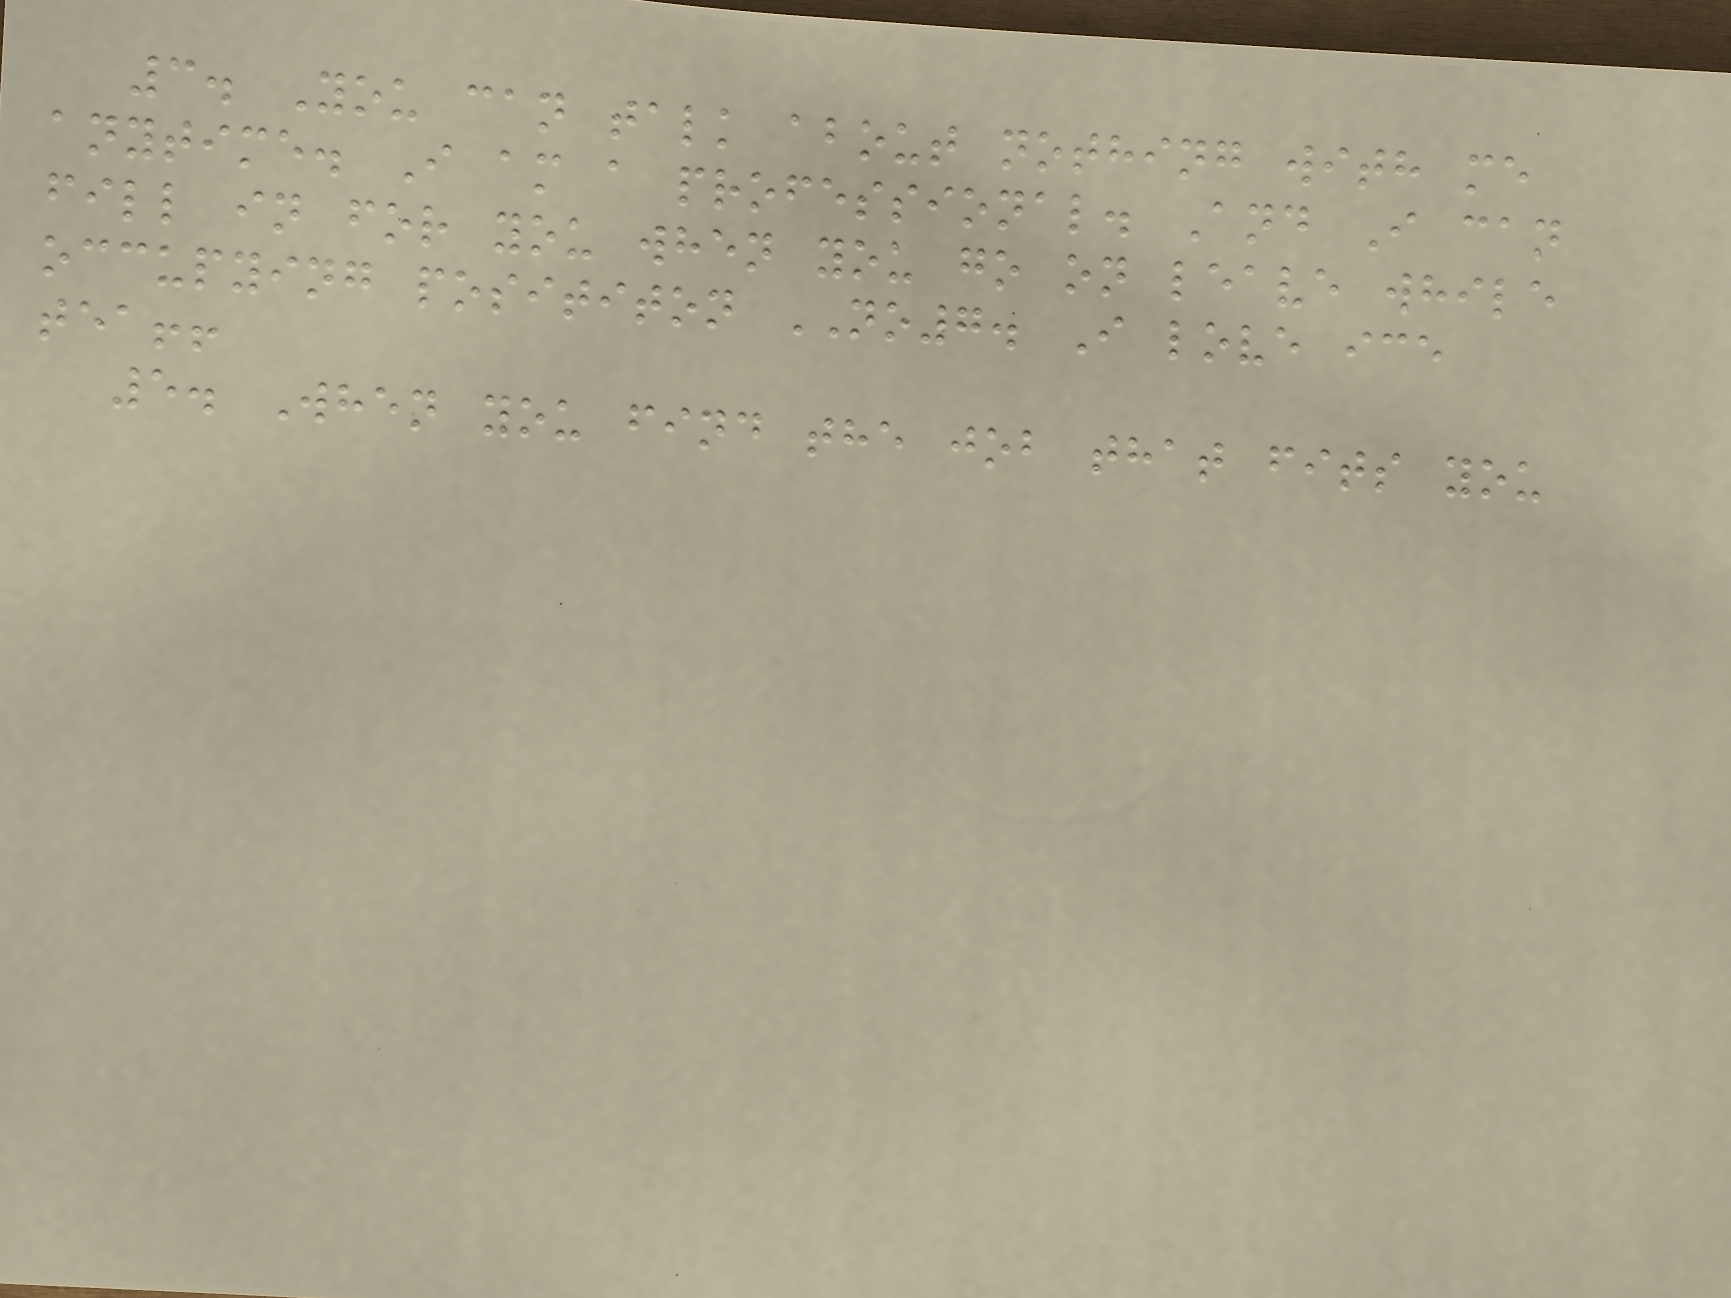3. You can talk about nothing with me
anytime. I am a professional. And I can
fill in for you when you go on leave while
occupying posititon NO7. I love ice
tea!!
5. When you find the job that fits you
